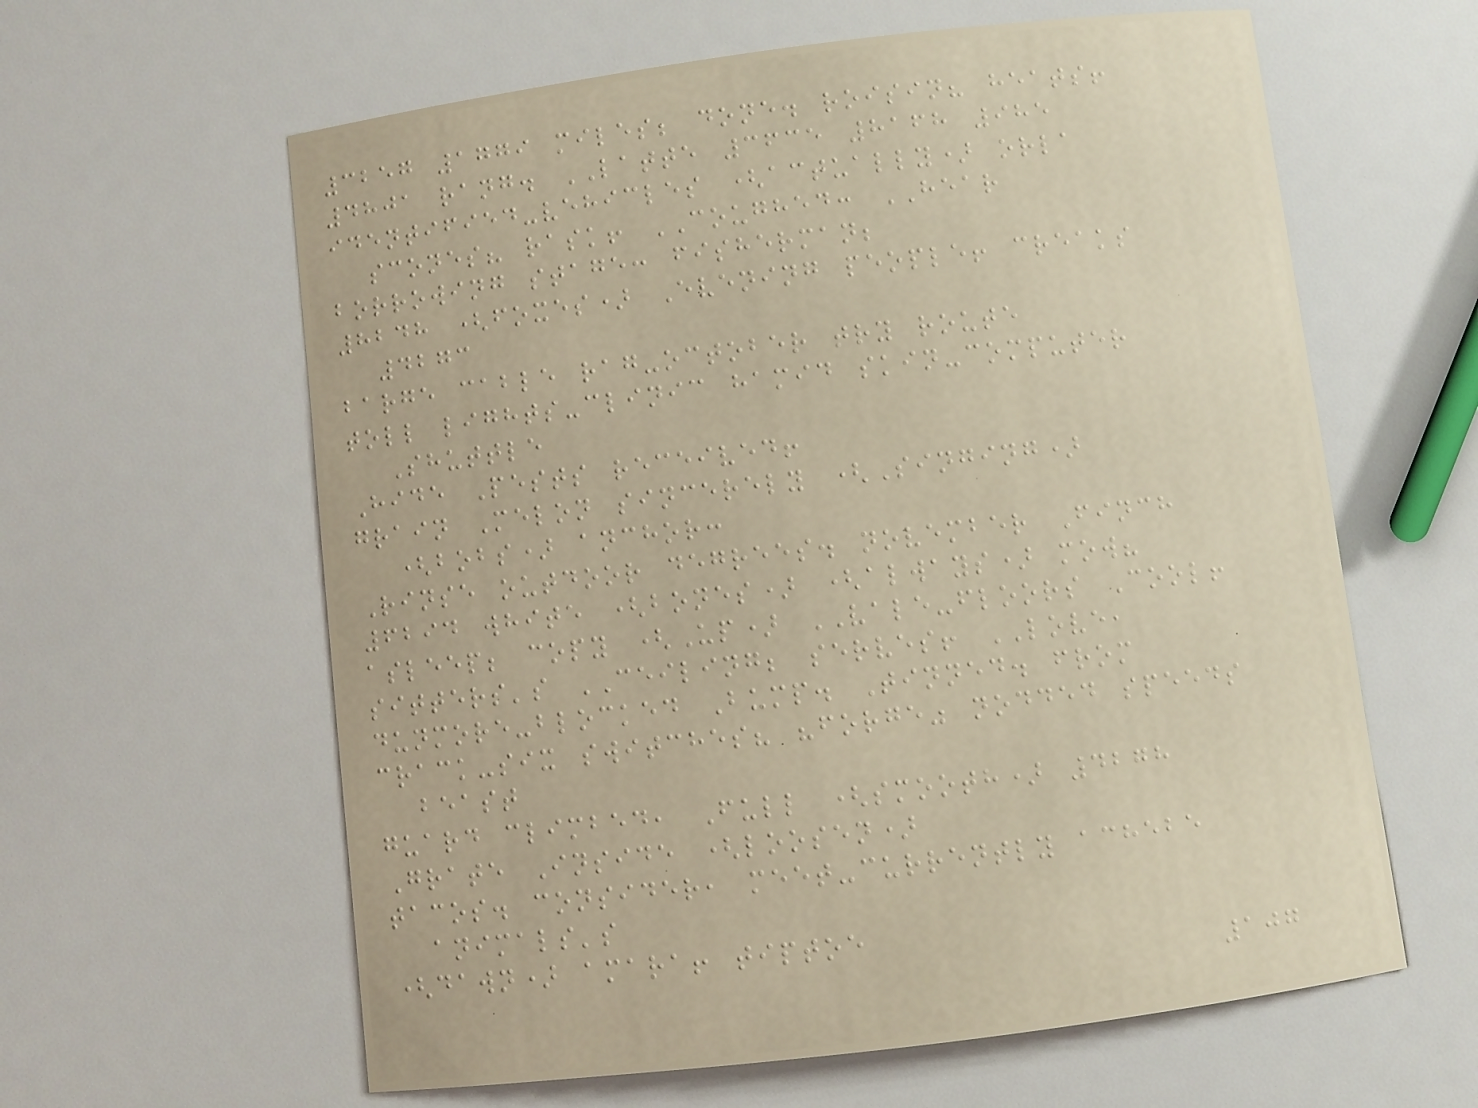3257 1779 miles; done. roisin? heats!
4801 rang. LATTE 3635 8168 985
identified-vehicles (actually) orla
scones? rask! COUGHED: HEAR
borrowing stage: fisherman;
8248 (foxes) Evening people! creaks
4273
barge cable rag-october try route
toll lights-clinic hamid skin-computer
Shuttle
Hide Pests received!
grain Melon sincerely (Singing)
(bobs) anchor:
Rinse outdoor degrees. november Finch
6294 white (bones) (always) mow?
asleep; copy (Up) VALE-floors Cool!
sitters's CEILING; serves! LOVE,
dunmore-blocked Bump. Tinned. from
crack-six switches? "forge" nodded speeds
beast
guard climbed, Full (smooth) 4278
Grate Inside (loosen)
tacos. consider, meet-currently achebe
animals's
(dawn) amara! tiptoe
107
